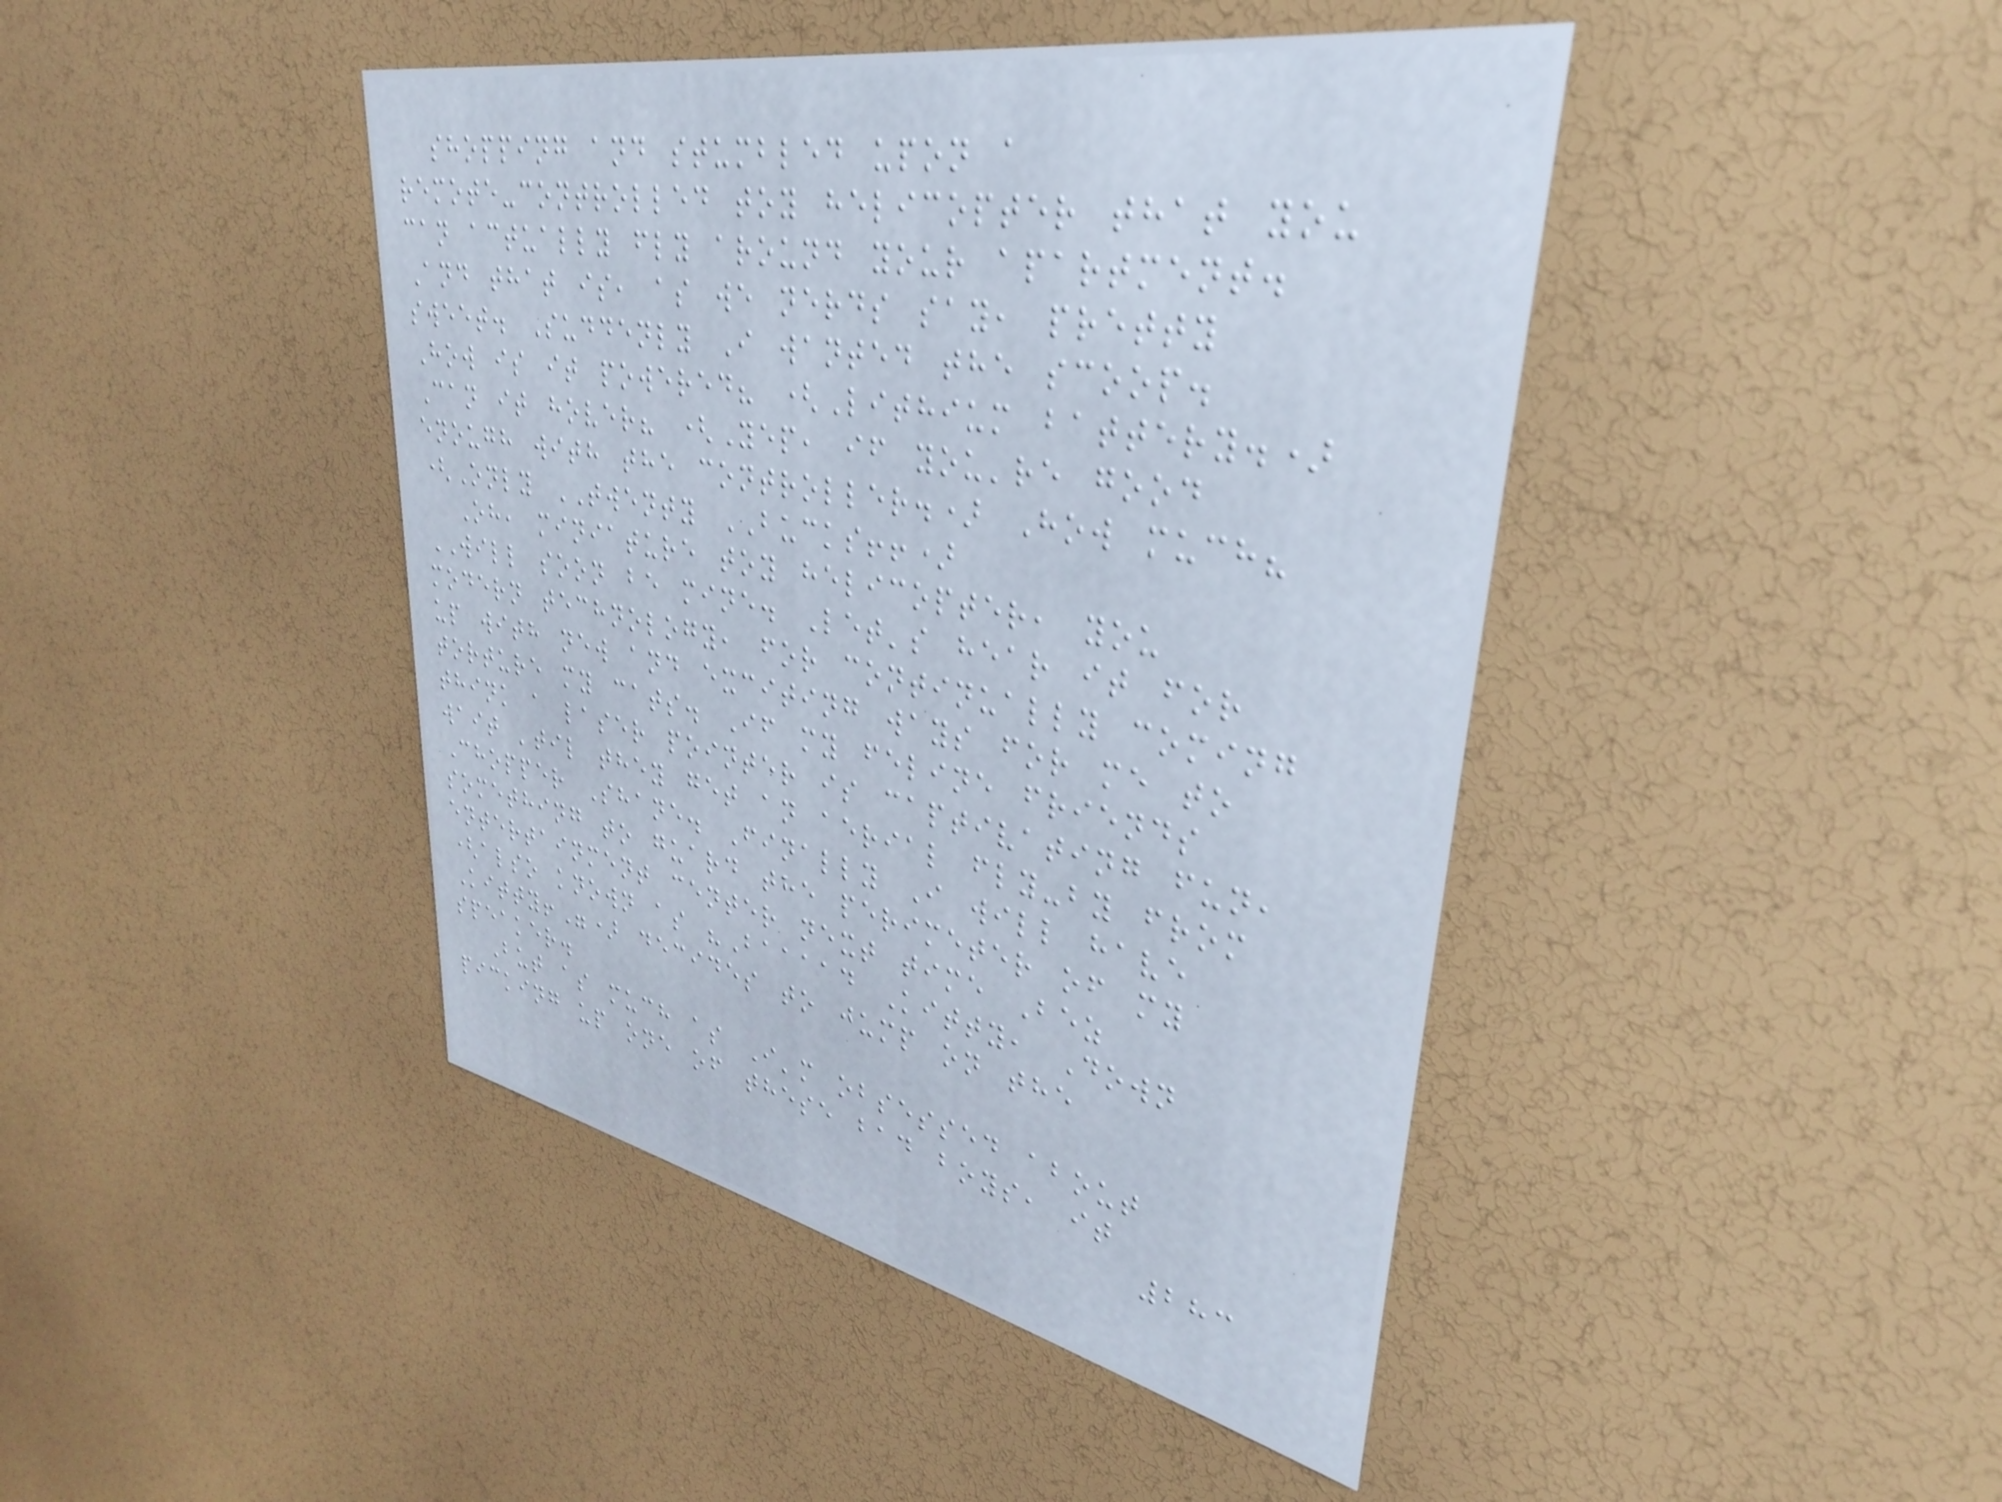shopping and stumbled upon a
remote-controlled toy helicopter that you
can actually fly around your apartment.
And that is, as we nerds say, pretty
sweet. Suddenly I wanted the scoop.
How is it powered? (Lithium battery.)
Can it hover? (Yep, if you're good
enough with the controller.) How much?
(Only TWENTY BUCKS!!)
Oh, miniature toy helicopter, you
WILL soon be mine. Let's hear it for
modern technology, for continually coming
up with new and exciting ways for me to
torture my cats. If my feline friends
think a laser pointer is captivating fun,
wait 'til they get an aerial fly-by from
Chopper Shane. Finally I will have
something to guard the perimeter of my
entertainment center next time Bez
(also known as "Baaaad Kitty, Down
Kitty!") decides to jump on the
speaker.
But as much as I'm obsessed about
picking up one of these bad boys, it
283
